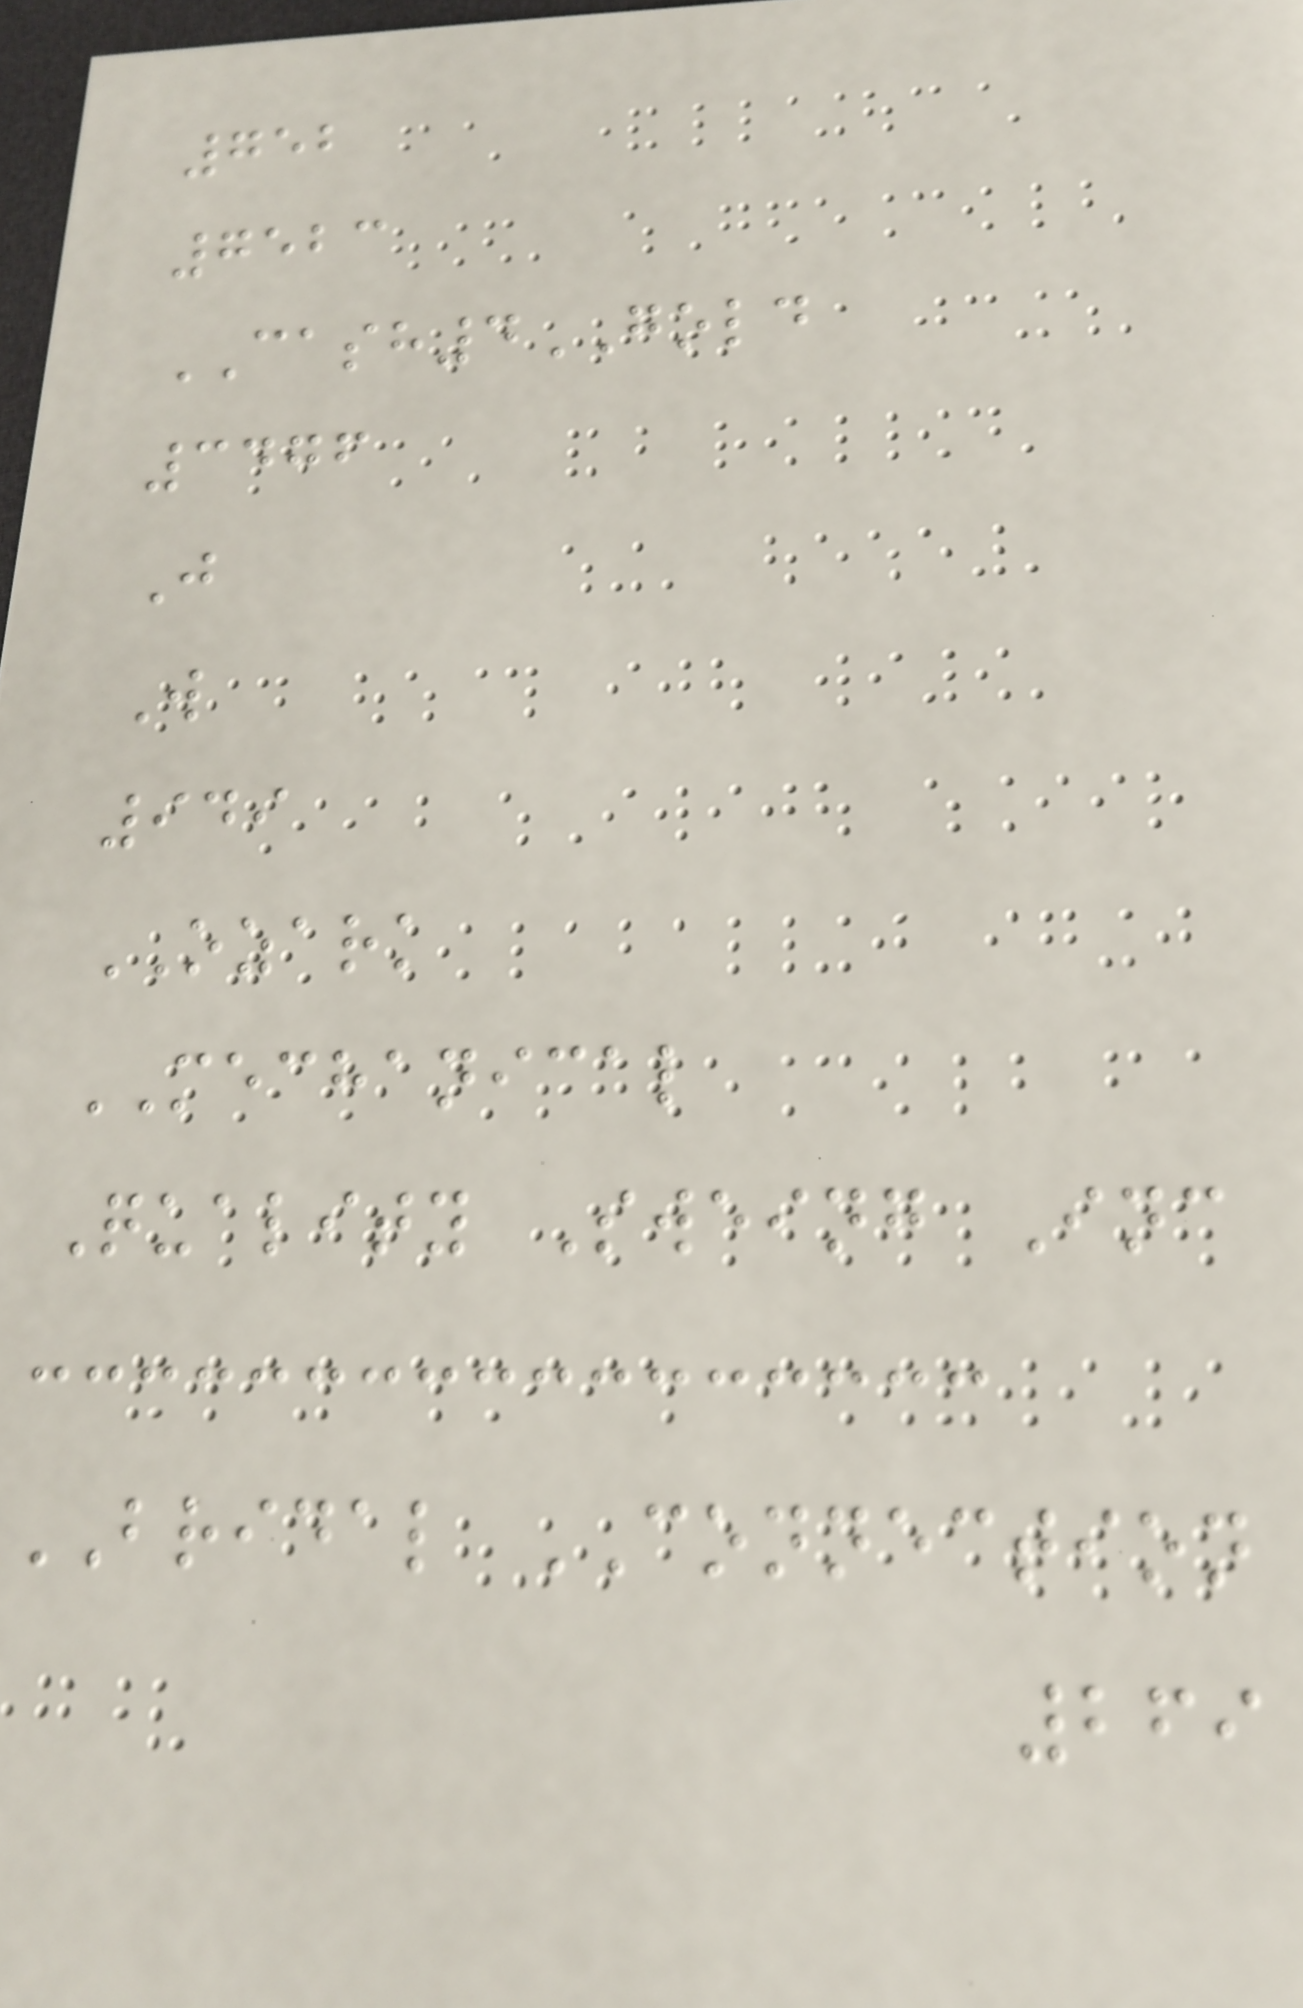752
7523
CASH4GOLD
3476
J
W
949
OZARK
MECHANICAL
Quality Sweing Inc
BRIDAL CONNECTION
269
